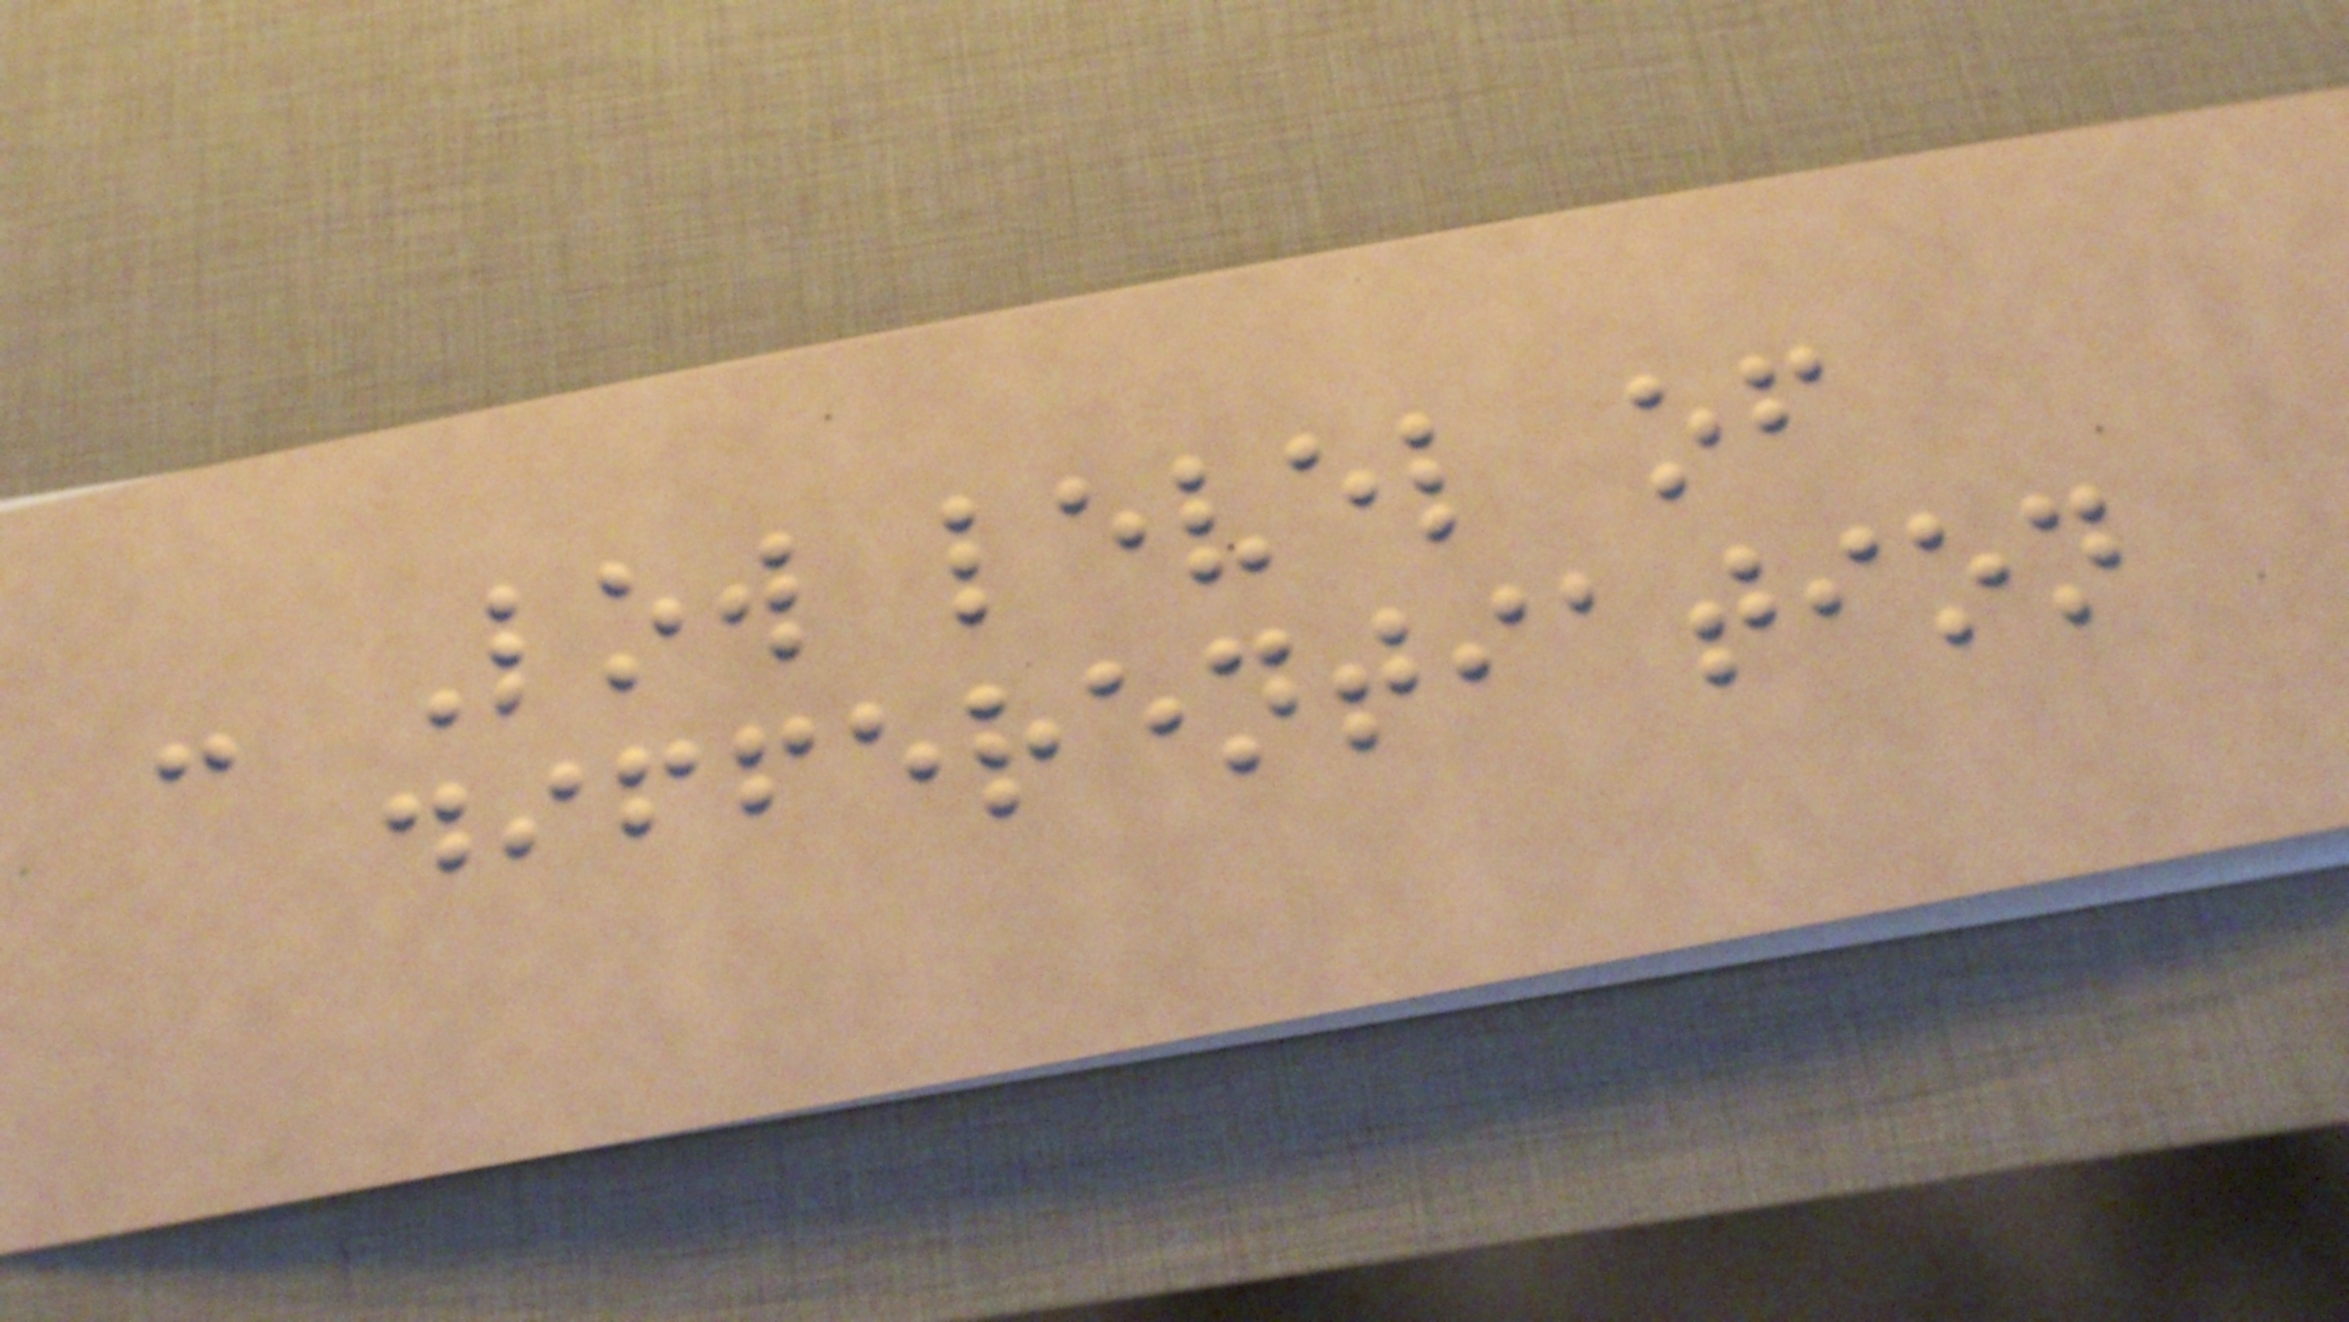- Low level of
differentiation
